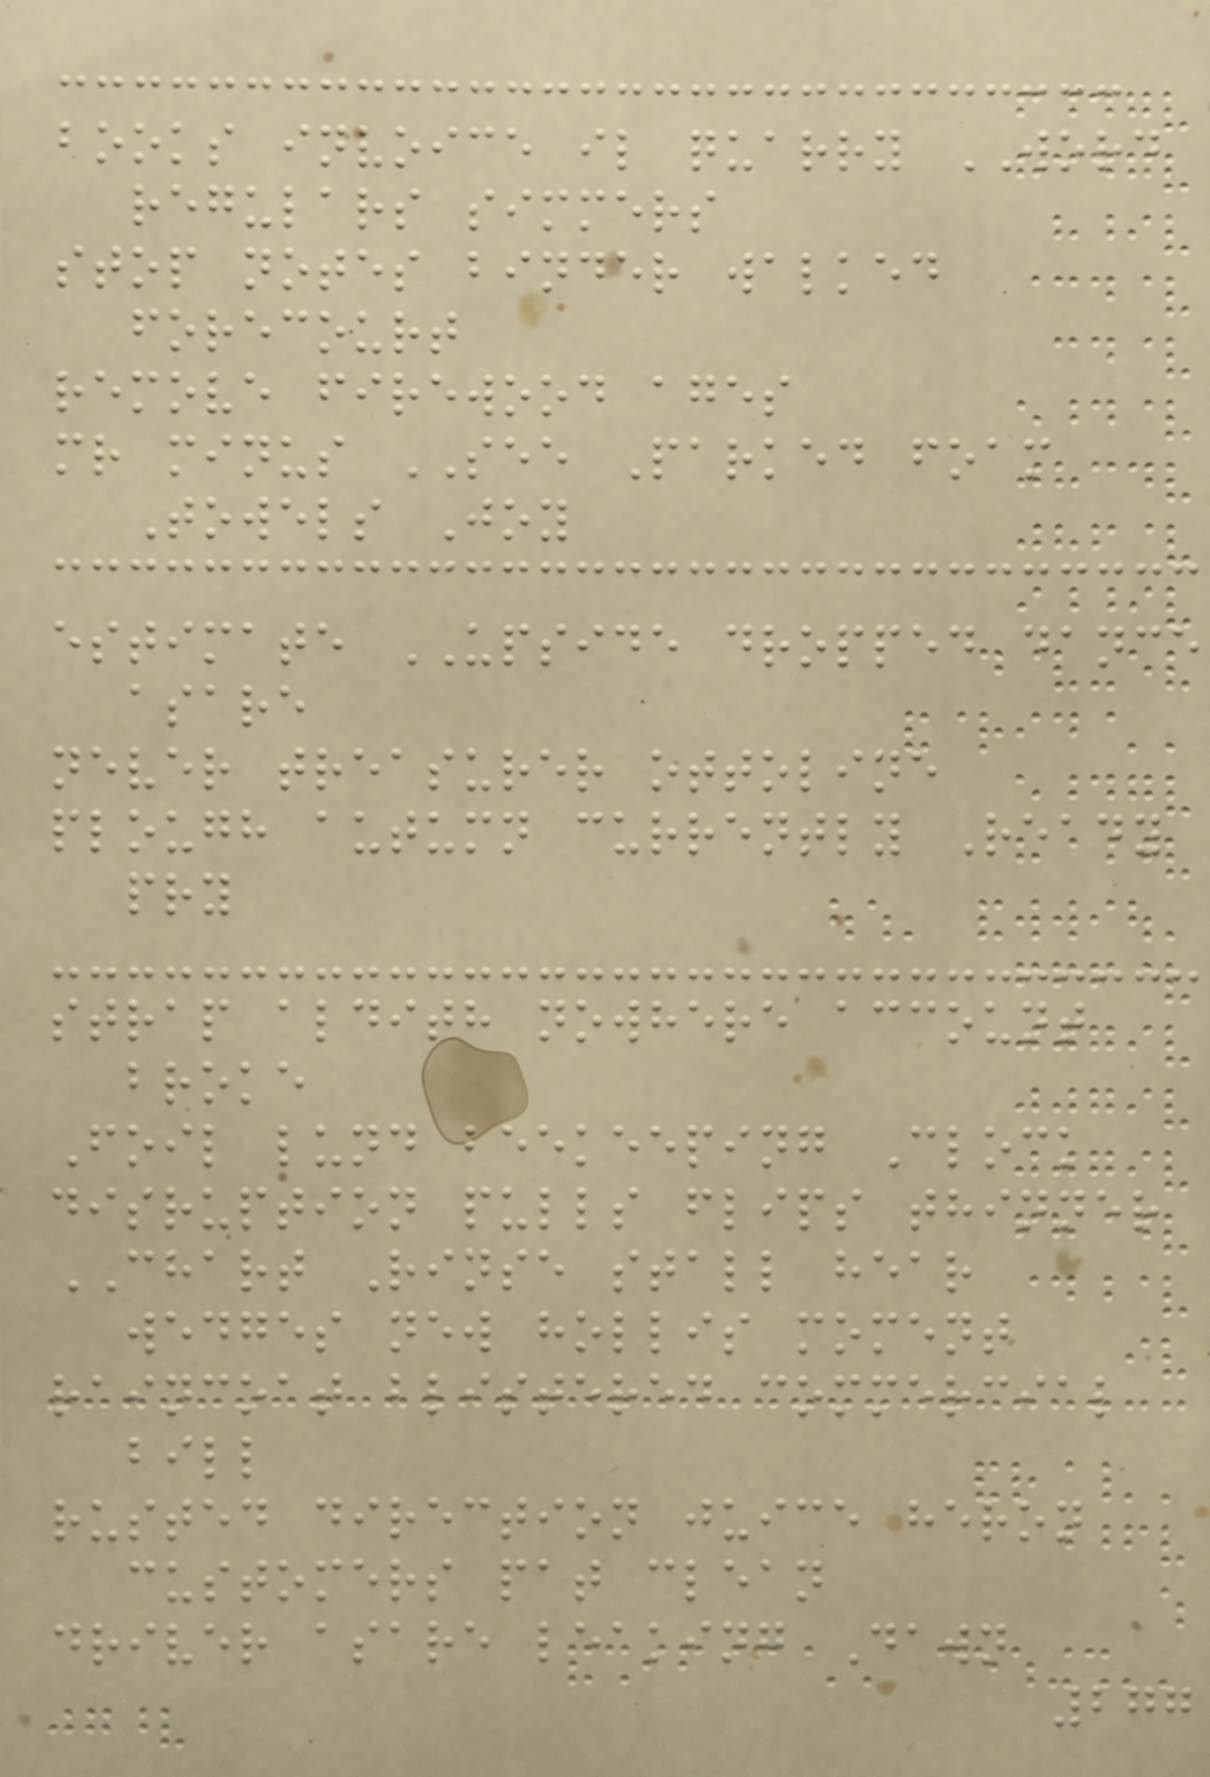books invoice il quarry WORD
regulars simmers
stop notes binder walked
forecourt
remove firewood ages
mr minus SEE Parked foam
Towels Joy
estimate UPSIDE dropped dance
asare
never treasurer ottoline
plough autumn currently Ready
pry
strap aldith nowhere account
broke
Foil lund beekeeping Clock
disruption pulls flips thinner
CHART Rinse stall hear
wedges new hollis moment
raincoat blistered commercial
bill
rusted direction juice heron
customers pat clean
driver asare leaking Dawn
277
